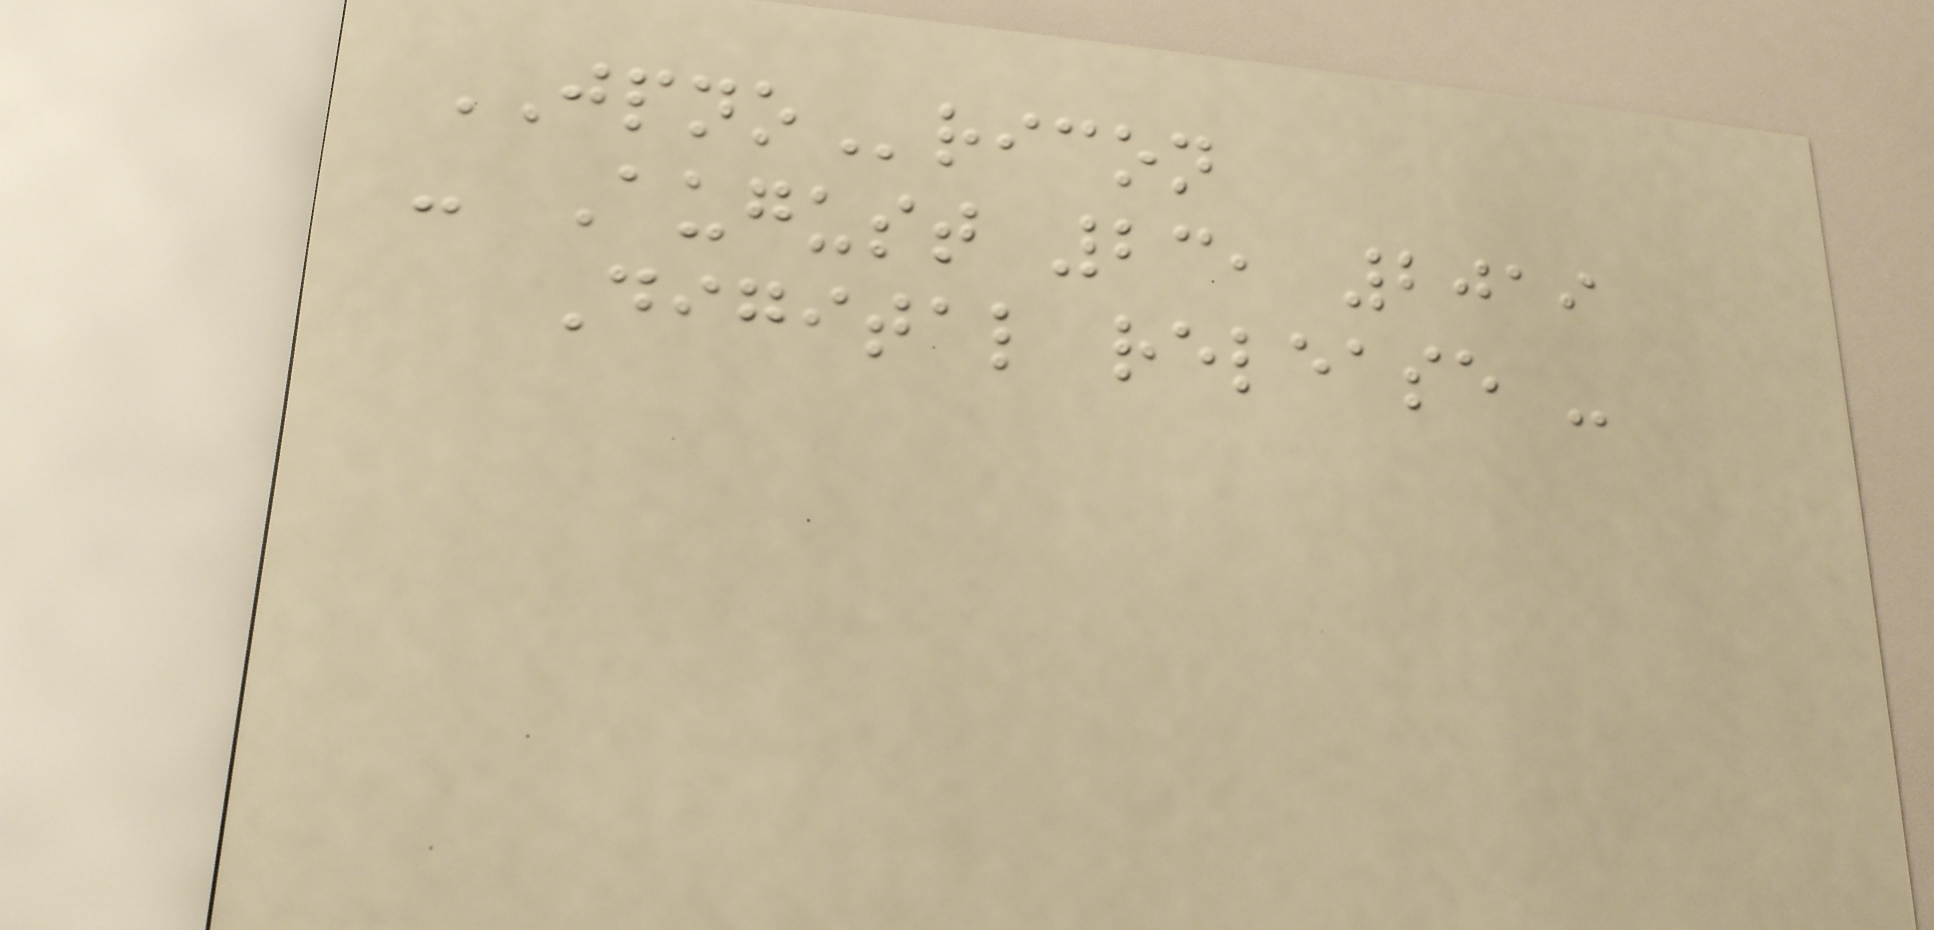JPNOricon
- August 23, 2019
Digital release -
